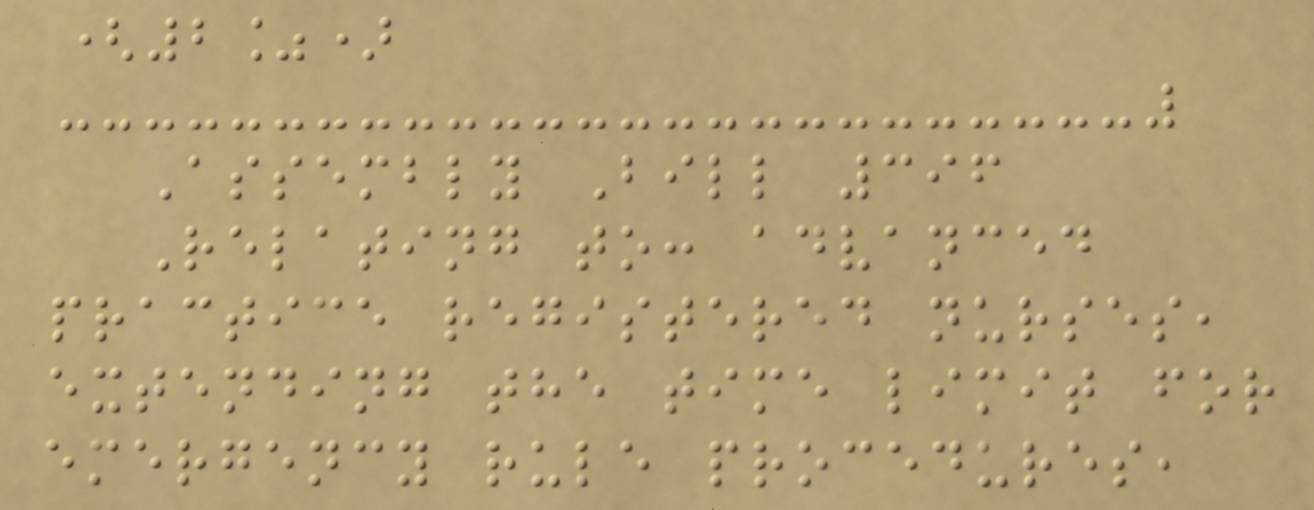(2%)
Assembly Bill 396
Relating to: advanced
practice registered nurses,
extending the time limit for
emergency rule procedures,
